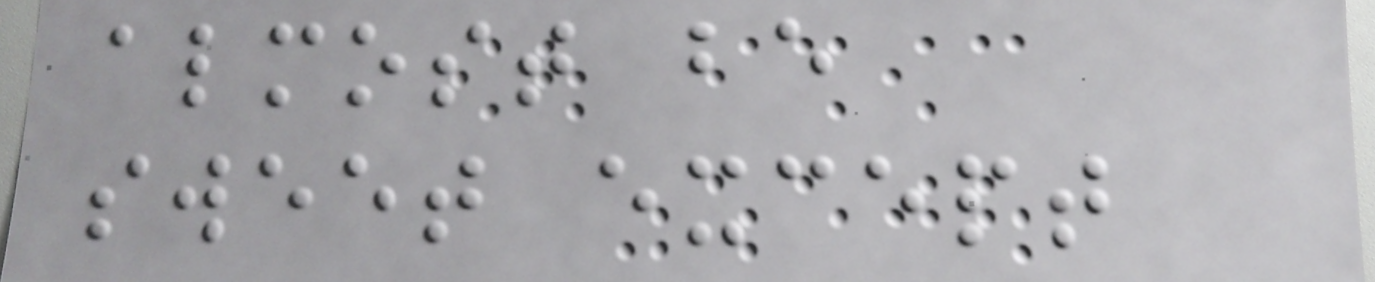almost be
sweet except
